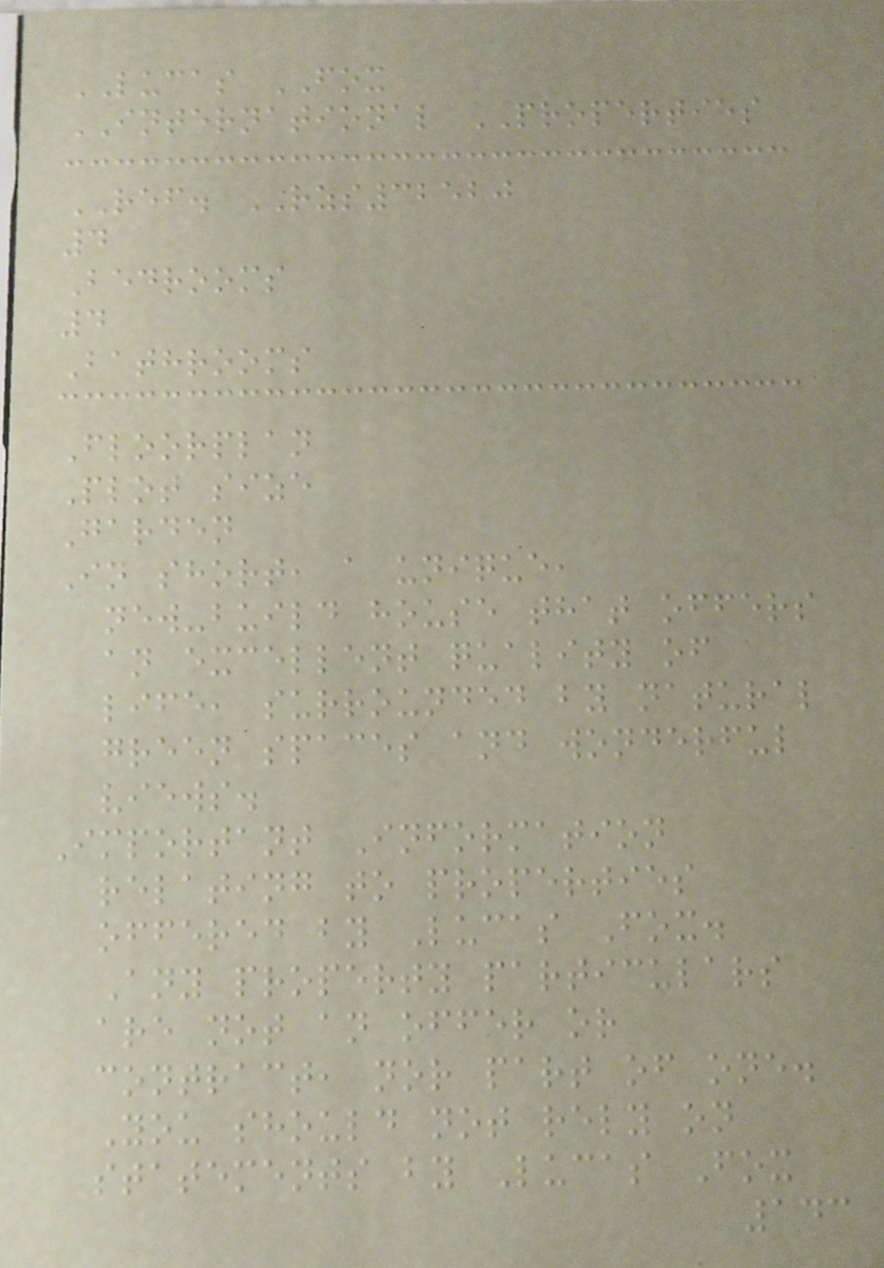LUCAS FOX
INTERNATIONAL PROPERTIES
REF. RZS32520
4
Bedrooms
4
Bathrooms
Floorplan
Plot size
Garden
In short, a unique,
new-build house that offers
an excellent quality of
life, surrounded by natural
green spaces and wonderful
views.
Important Information
relating to properties
offered by Lucas Fox.
Any property particulars
are not an offer or
contract, nor part of one.
You should not rely on
statements by Lucas Fox
143
